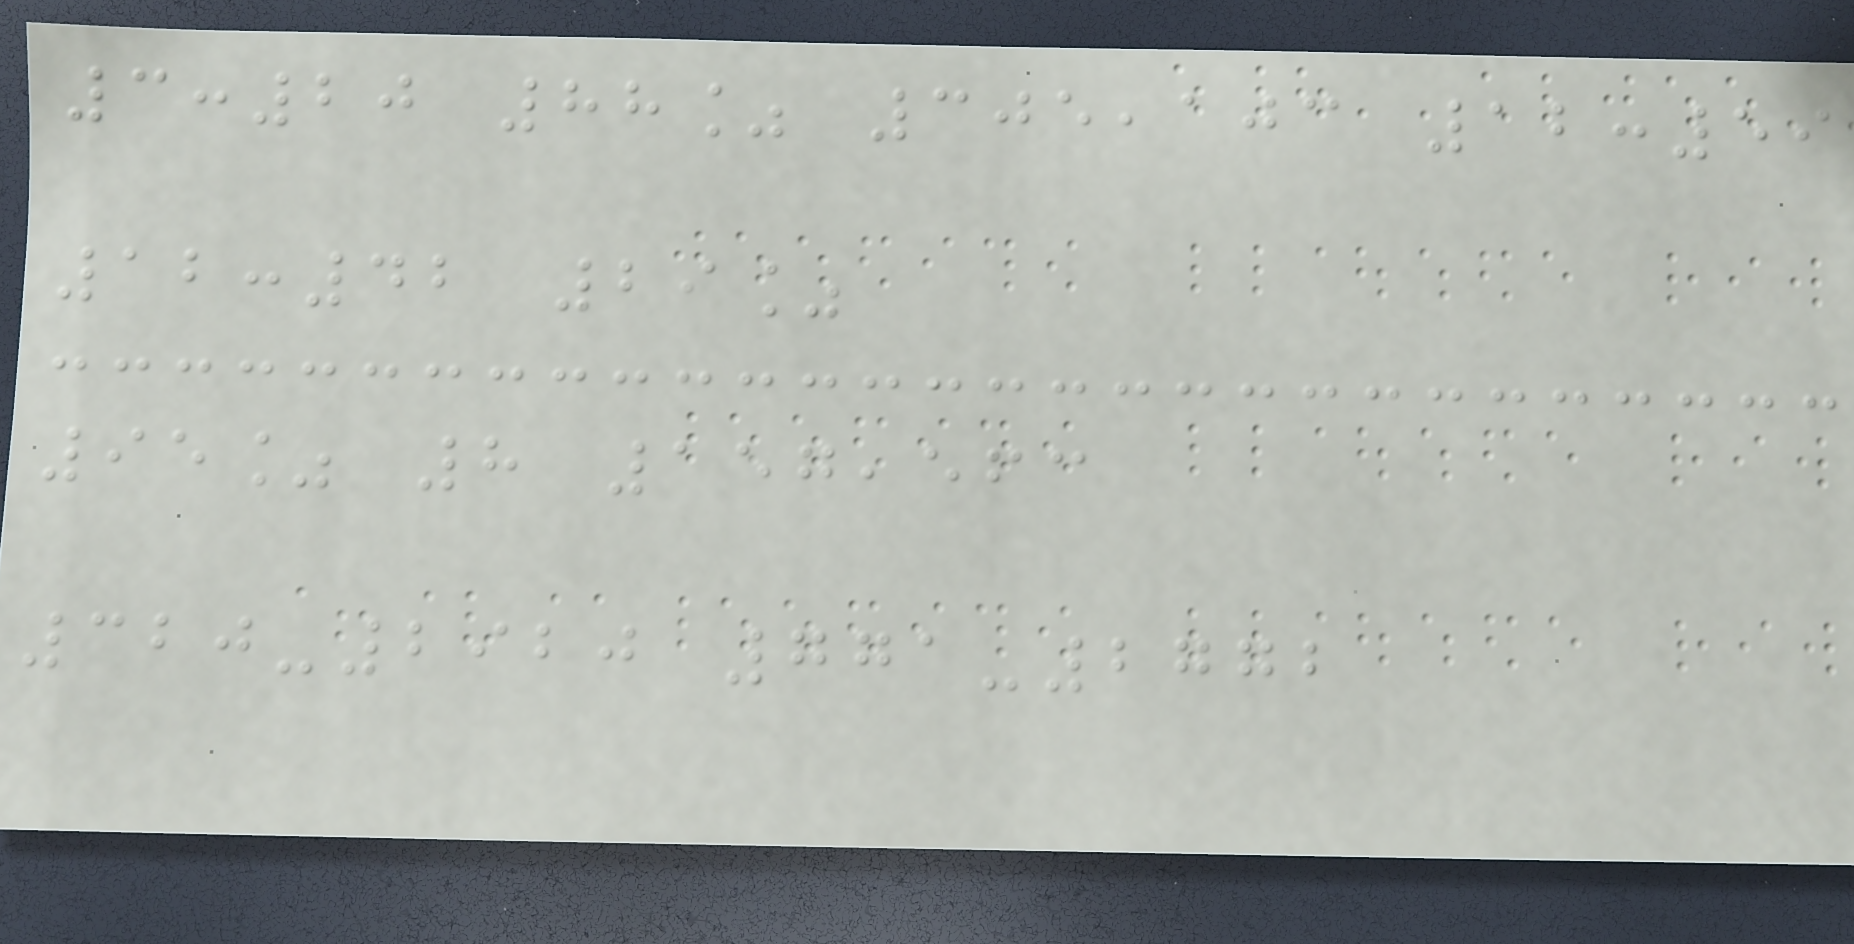3:20 88% 305,103 12:59
12:42 29%
95% 8 157,563
320-2920 771-2772
